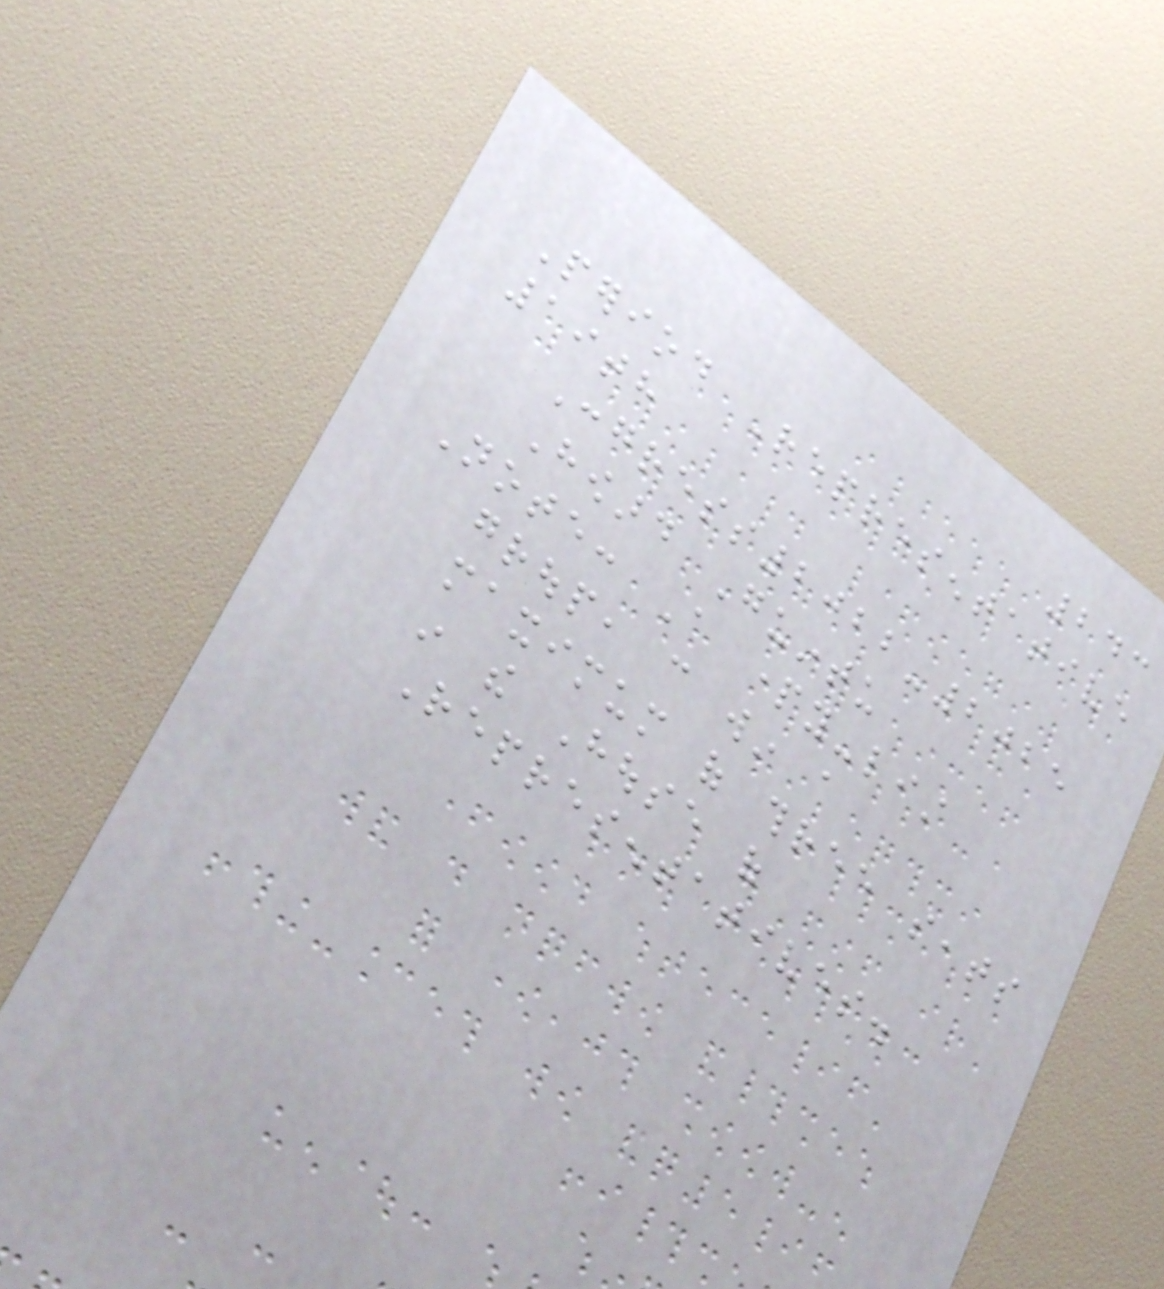243
Period Representative
19th
Congress2022-2025
Howard Guintu
Note: A party-list
group, can win a
maximum of three seats
in the House of
Representatives.
